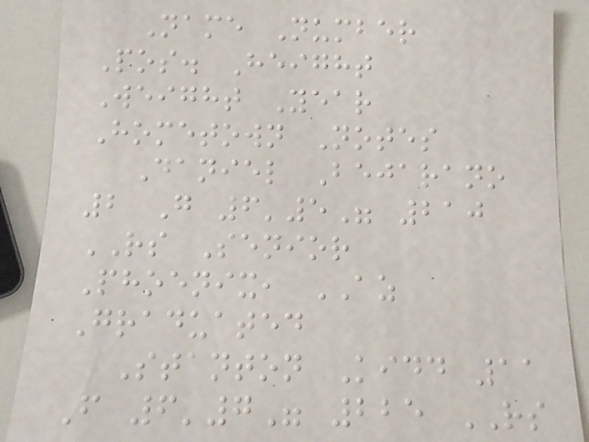Name Number
Pos. Height
Weight Year
Hometown Notes
Daniel Bejarano
2 G 6'5" 210
RS Senior
Phoenix, AZ
Graduated
Stanton Kidd 11
F 6'7" 225 RS
